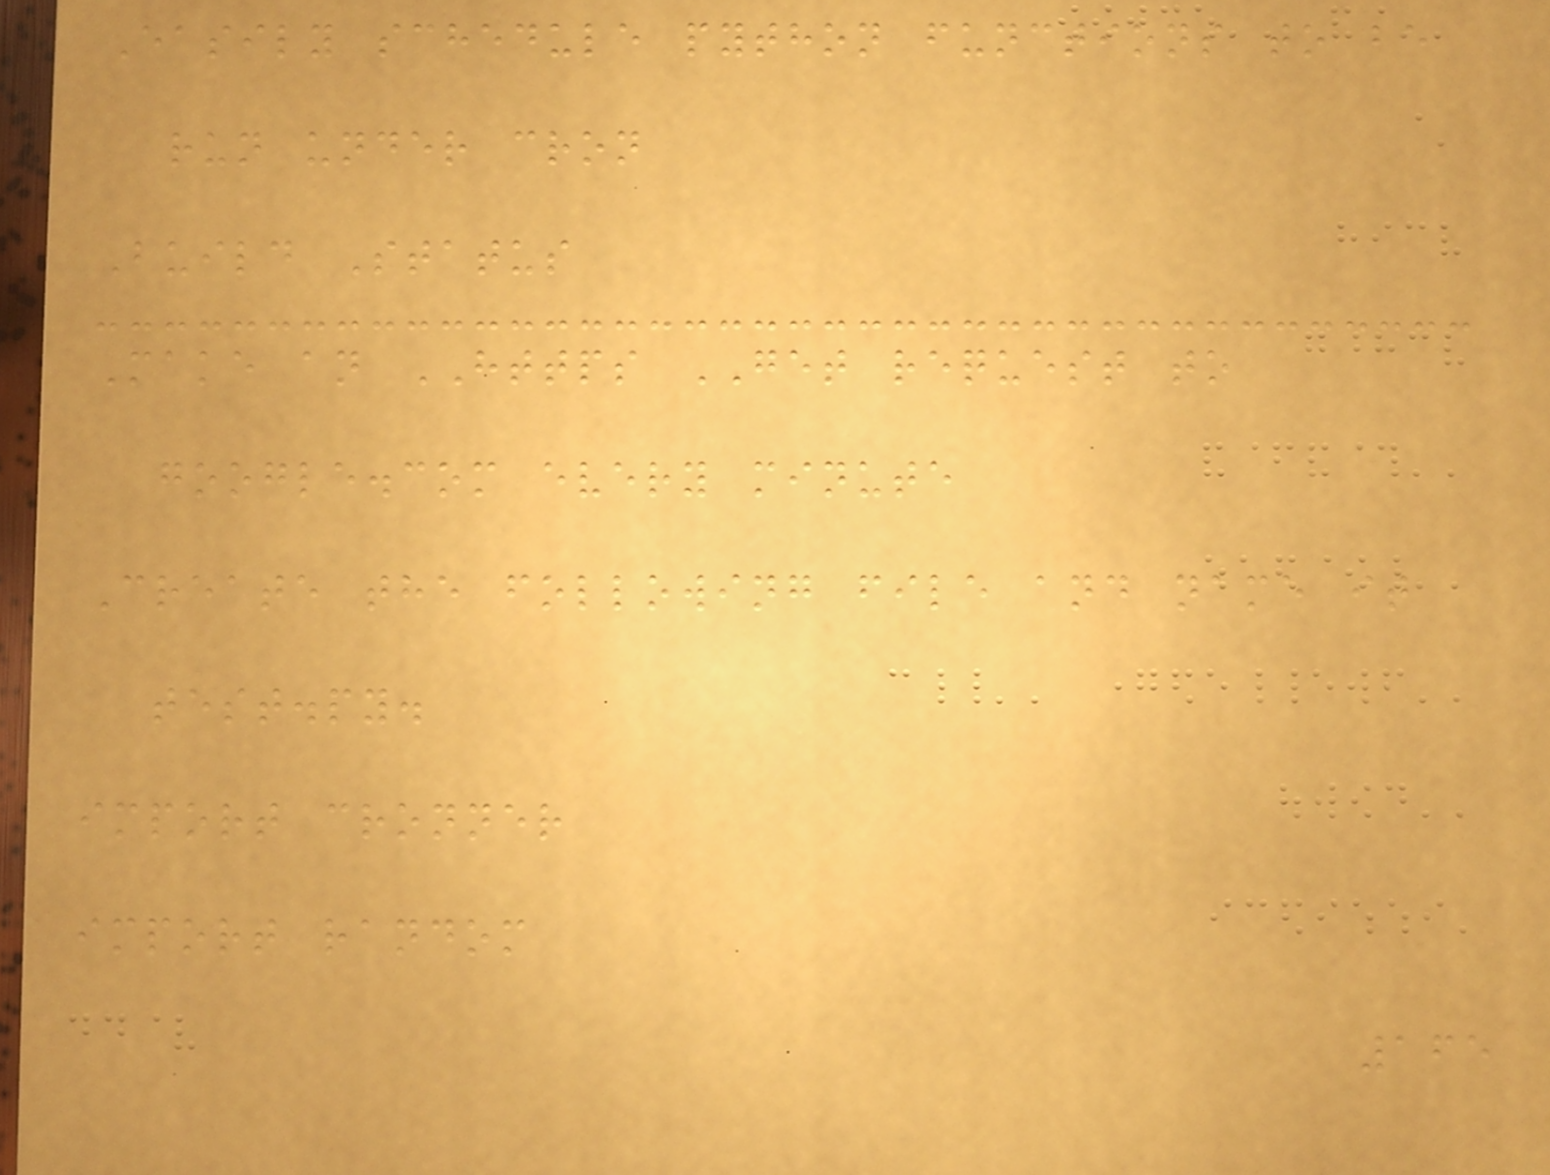Easily schedule python functions to be
run under cron
Build Status
Make an HTTPS GET request to
google.com every minute
Create the following file and name it
test.py.
import cronner
import random
165
